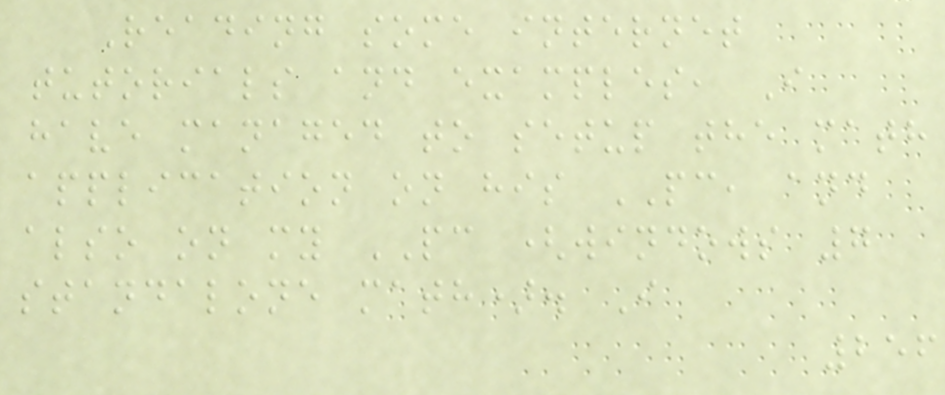Reading some internet
tutorials and examples, I
have managed to setup the math
application on his PC, and
also on my PC (windows 7
standalone math). I
256
